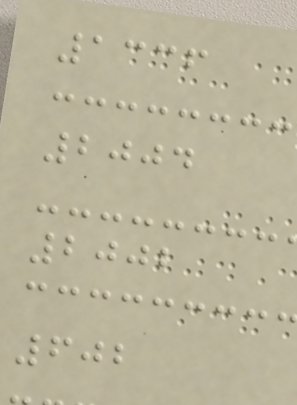1336
2004
2002
602
